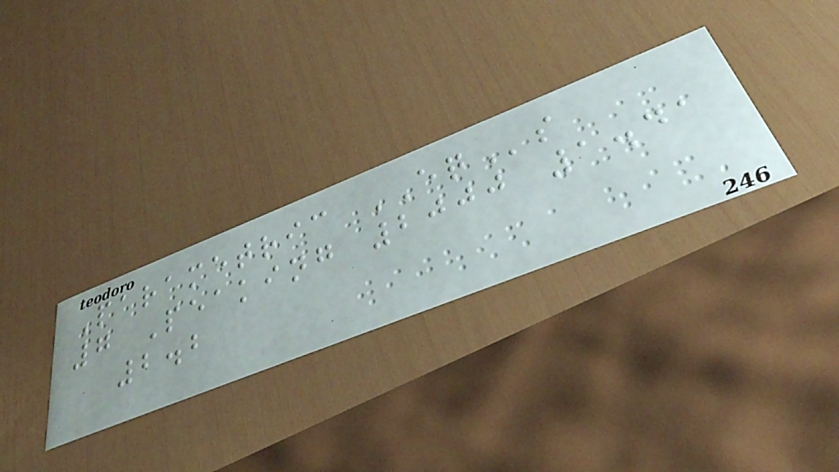Parametric EQs
7 Peaking 2000 1.41
2.2
